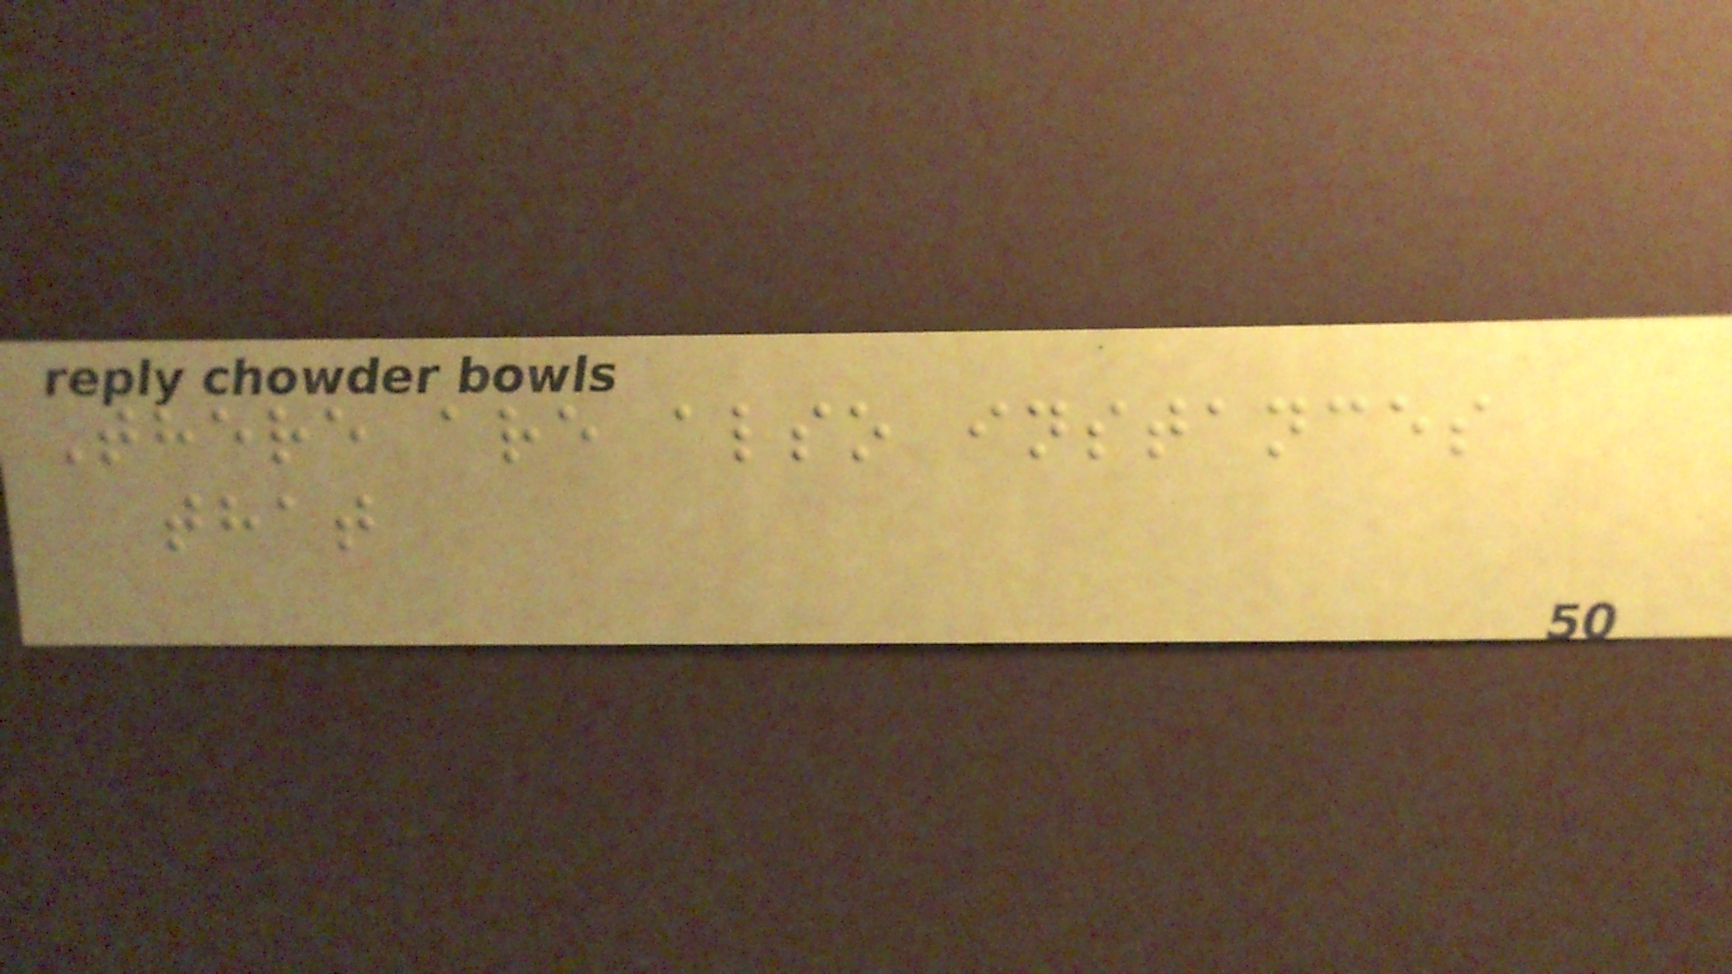There are also instances
that
